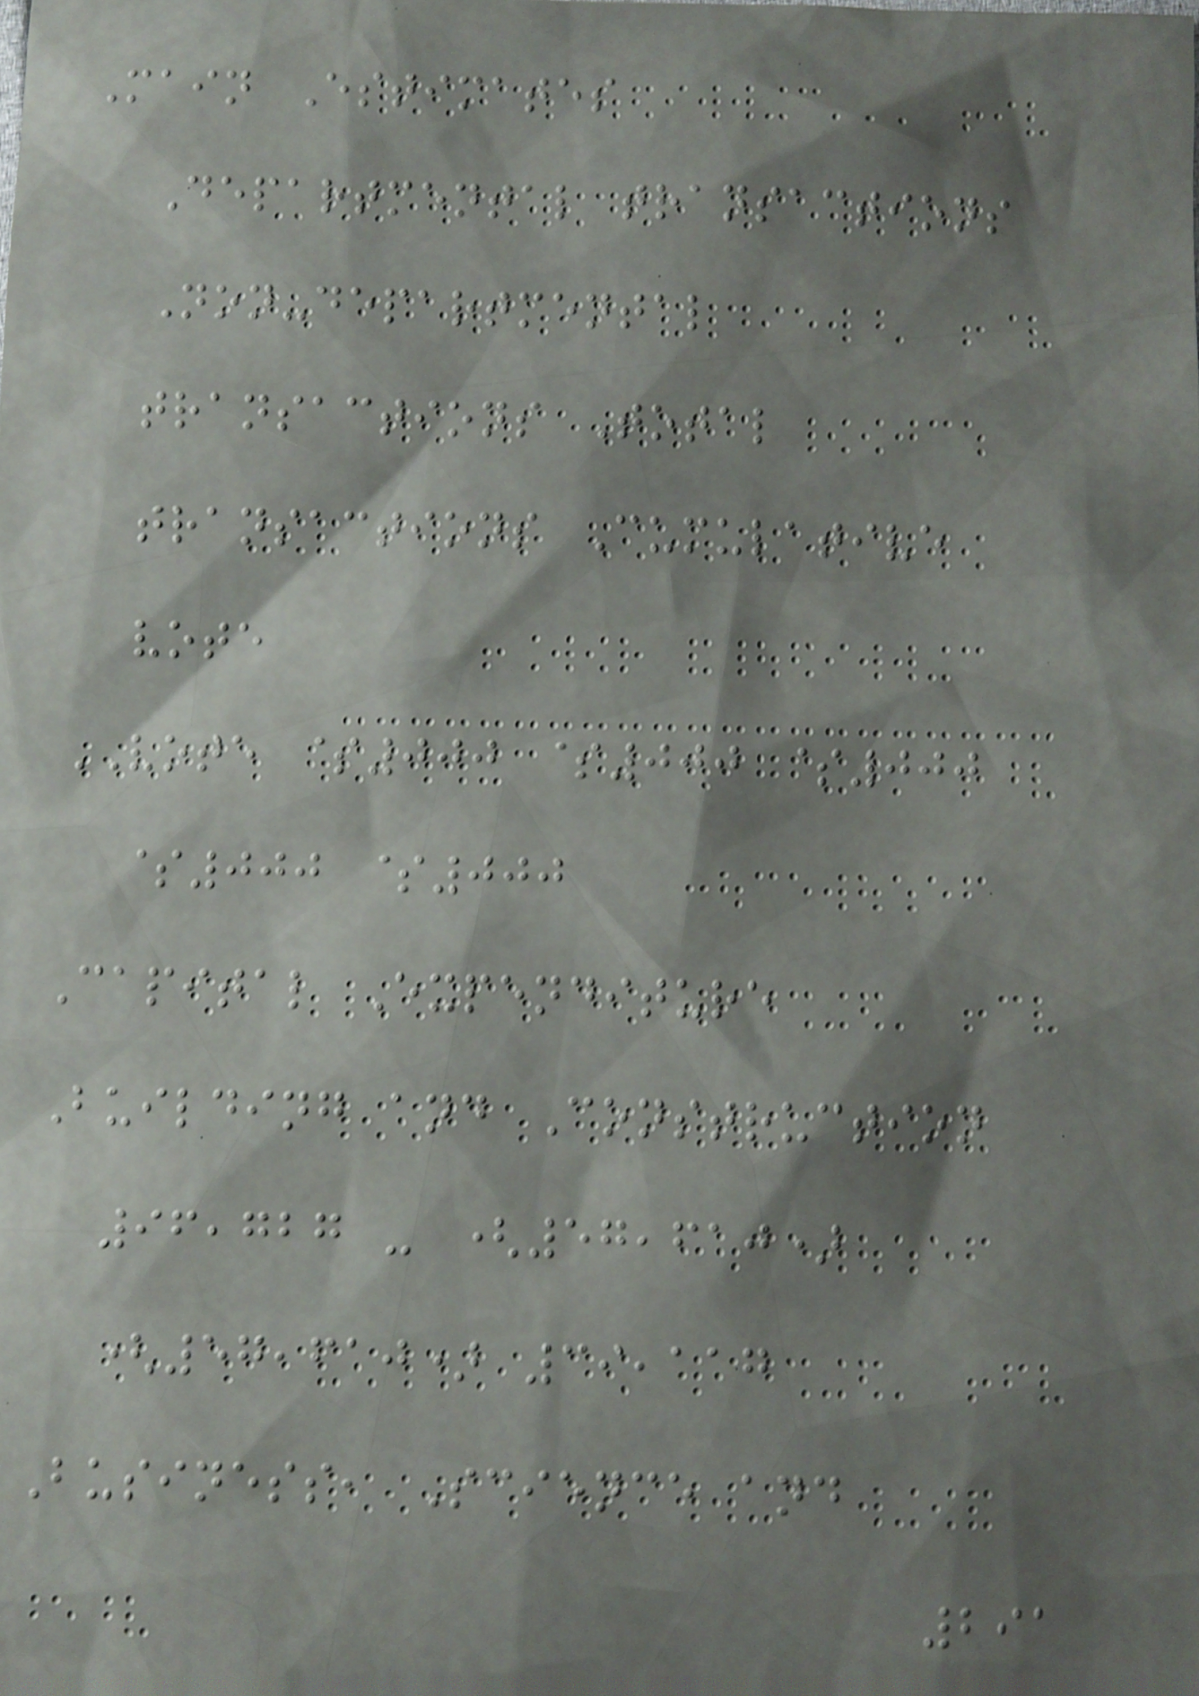Main Estimates
Departmental transactions
Non-departmental
transactions Total
transactions Cumulative
vote
VOTE $000 $000 $000
$000 $000
Capital Expenditure
Building and Construction
96,727 - (57,610)
(57,610) 39,117
Business, Science and
291
